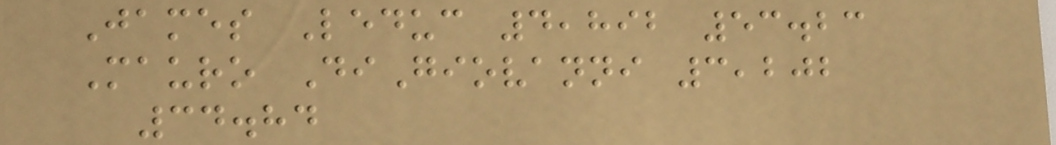James Leduc 4,892 53.23
Mauro DiGiovanni 3,202
34.84
